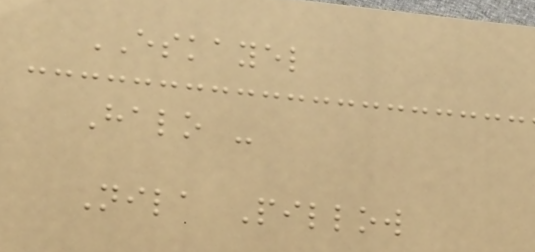ESKAYEL
Halo -
Nila Pillow
